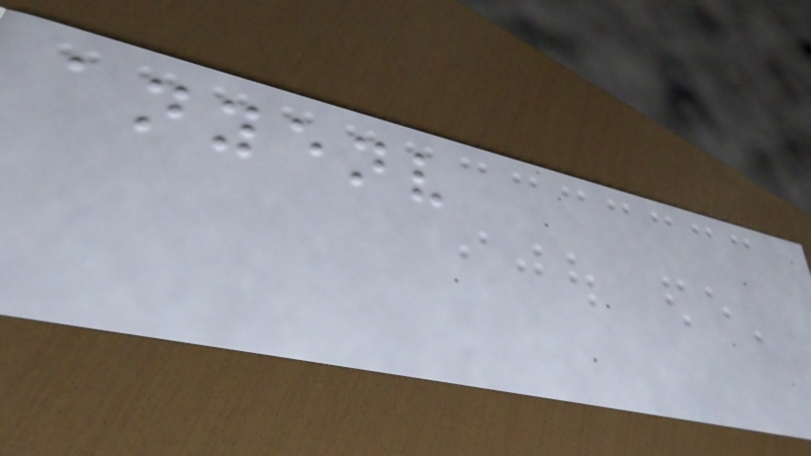anyenv
